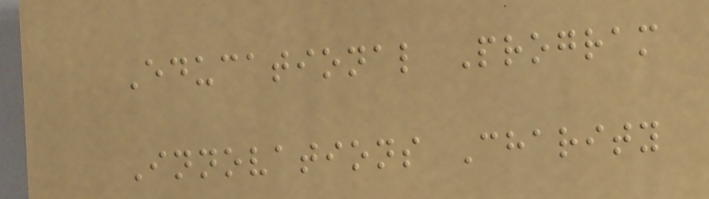Educational Program
Innovations Charity
